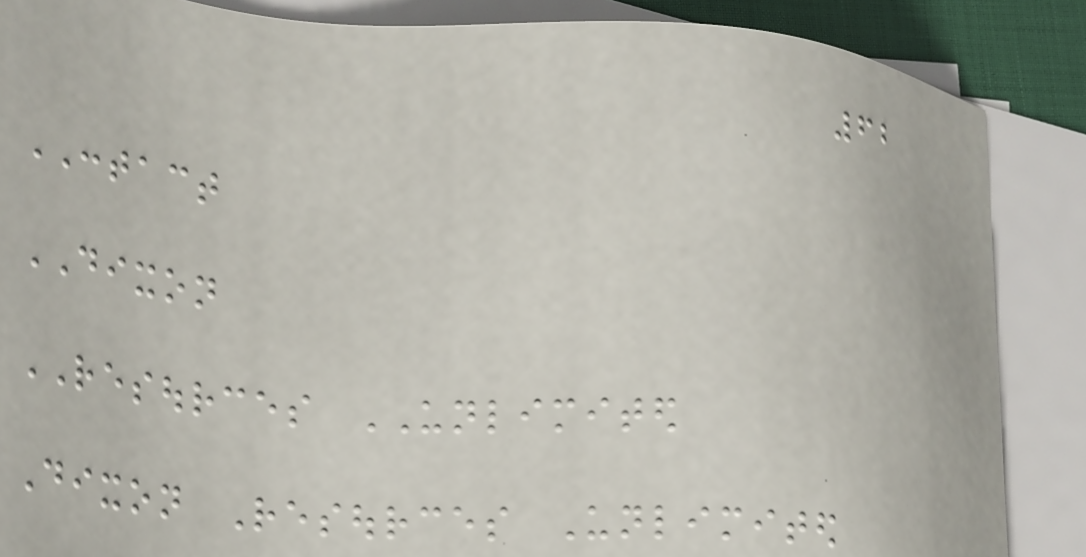62
CONTACT
DIXON
RESOURCES UNLIMITED
Dixon Resources Unlimited
